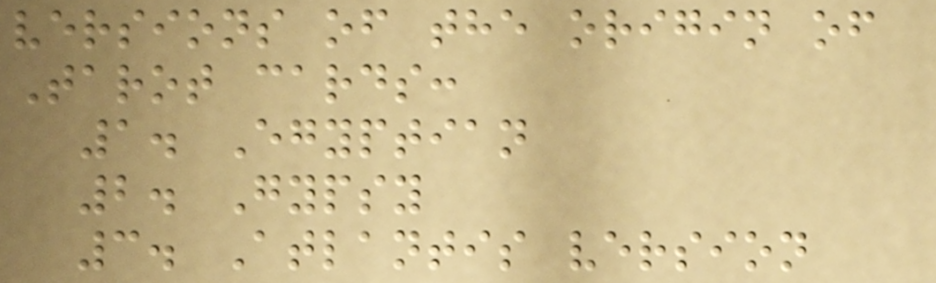versions of the origin of
Tarot cards:
1. Egyptian
2. Gypsy
3. Atlantis version
